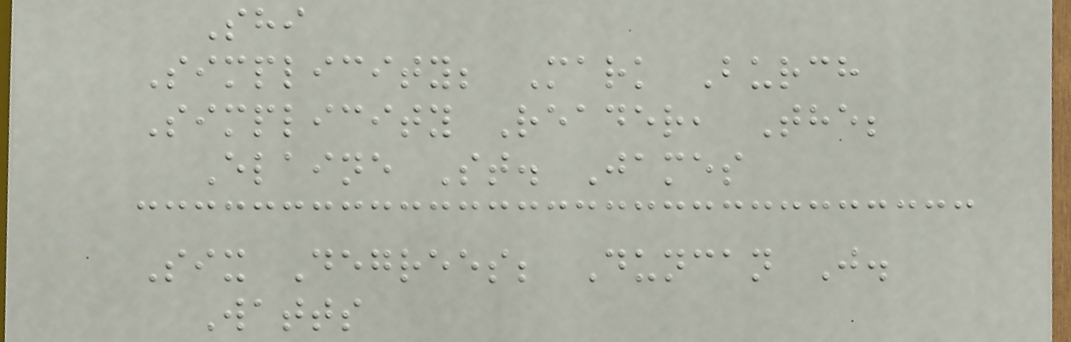Shi
Simplicity; Mark Burch
Simplicity Reader, The;
Elaine St. James
Six Degrees; Duncan J.
Watts
